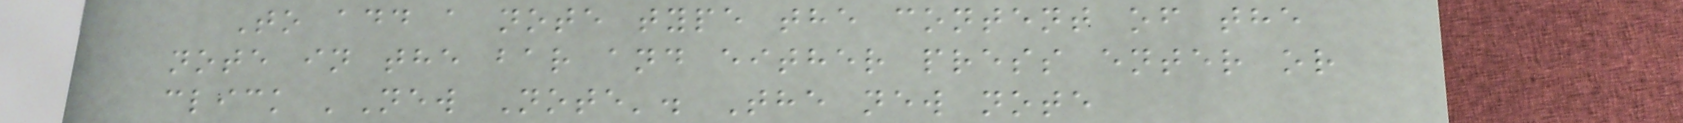To add a note type the content of the
note in the bar and either press enter or
click 'New Note'. The new note
